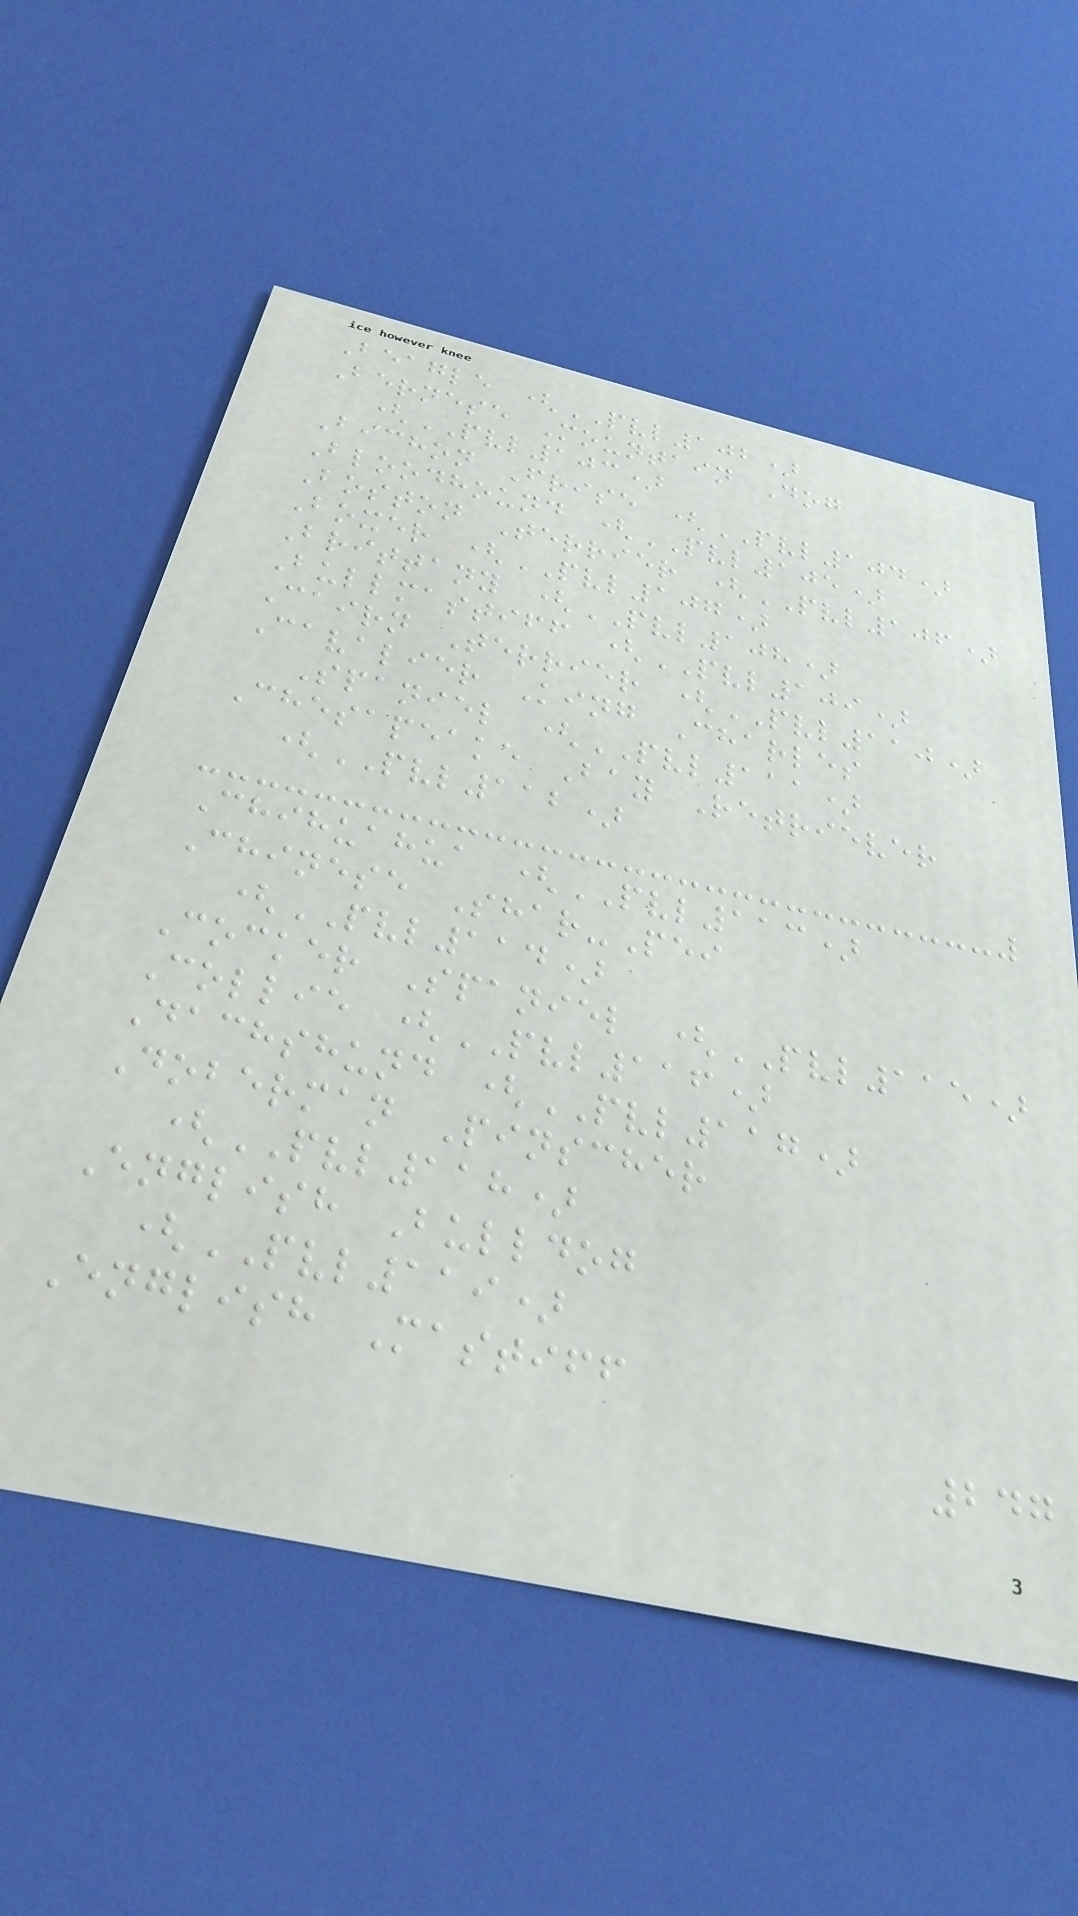Beagle (PVL102)
Bernese Mountain Dog
(PVL103)
Bichon Frise (PVL104)
Bloodhound (PVL105)
Boston Terrier (PVL106)
Boxer (PVL107)
Brittany (PVL108)
Bullmastiff (PVL109)
Cairn Terrier (PVL110)
Cavalier King Charles
Spaniel (PVL111)
Chesapeake Bay Retriever
(PVL112)
Chihuahua (PVL113)
Chinese Shar-Pei
(PVL114)
Cocker Spaniel (PVL115)
Collie (PVL116)
Dachshund (PVL117)
Doberman Pinscher
(PVL118)
English Bulldog
(PVL119)
English Mastiff
247
